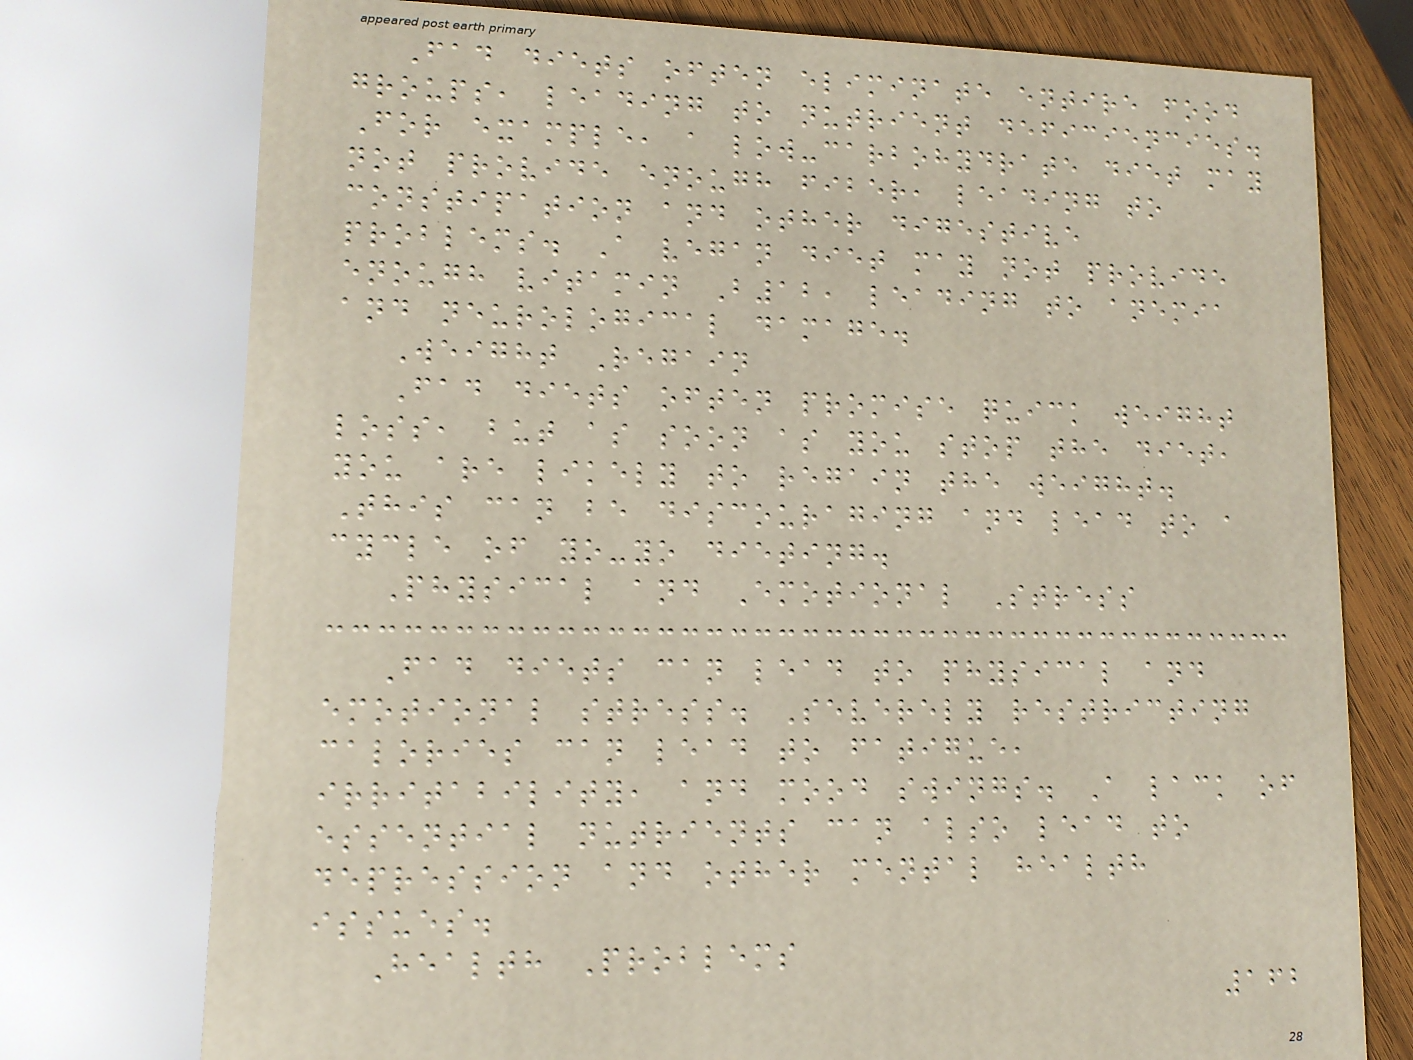Fad diets often eliminate entire food
groups, leading to nutrient deficiencies.
For example, a low-carbohydrate diet may
not provide enough fiber, leading to
constipation and other digestive
problems. A vegan diet may not provide
enough vitamin B12, leading to anemia
and neurological damage.
Weight Regain
Fad diets often promise quick weight
loss, but as soon as you stop the diet,
you are likely to regain the weight.
This can be discouraging and lead to a
cycle of yo-yo dieting.
Physical and Emotional Stress
Fad diets can lead to physical and
emotional stress. Severely restricting
calories can lead to fatigue,
irritability, and mood swings. A lack of
essential nutrients can also lead to
depression and other mental health
issues.
Health Problems
162
